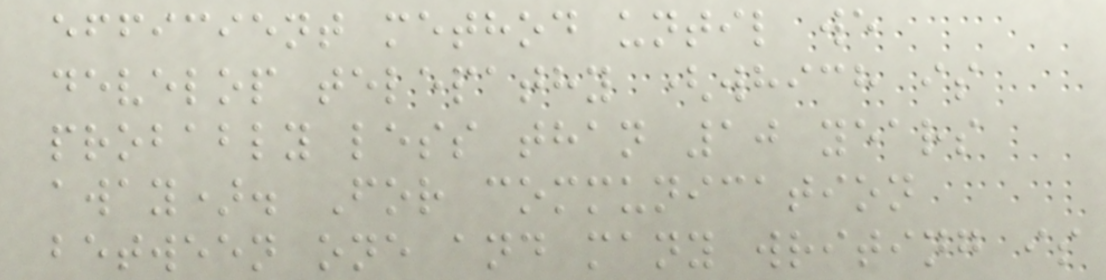efficient method until we
develop telepathy (which is
probably less than 10 years
away). For communication
between one and many writing is
